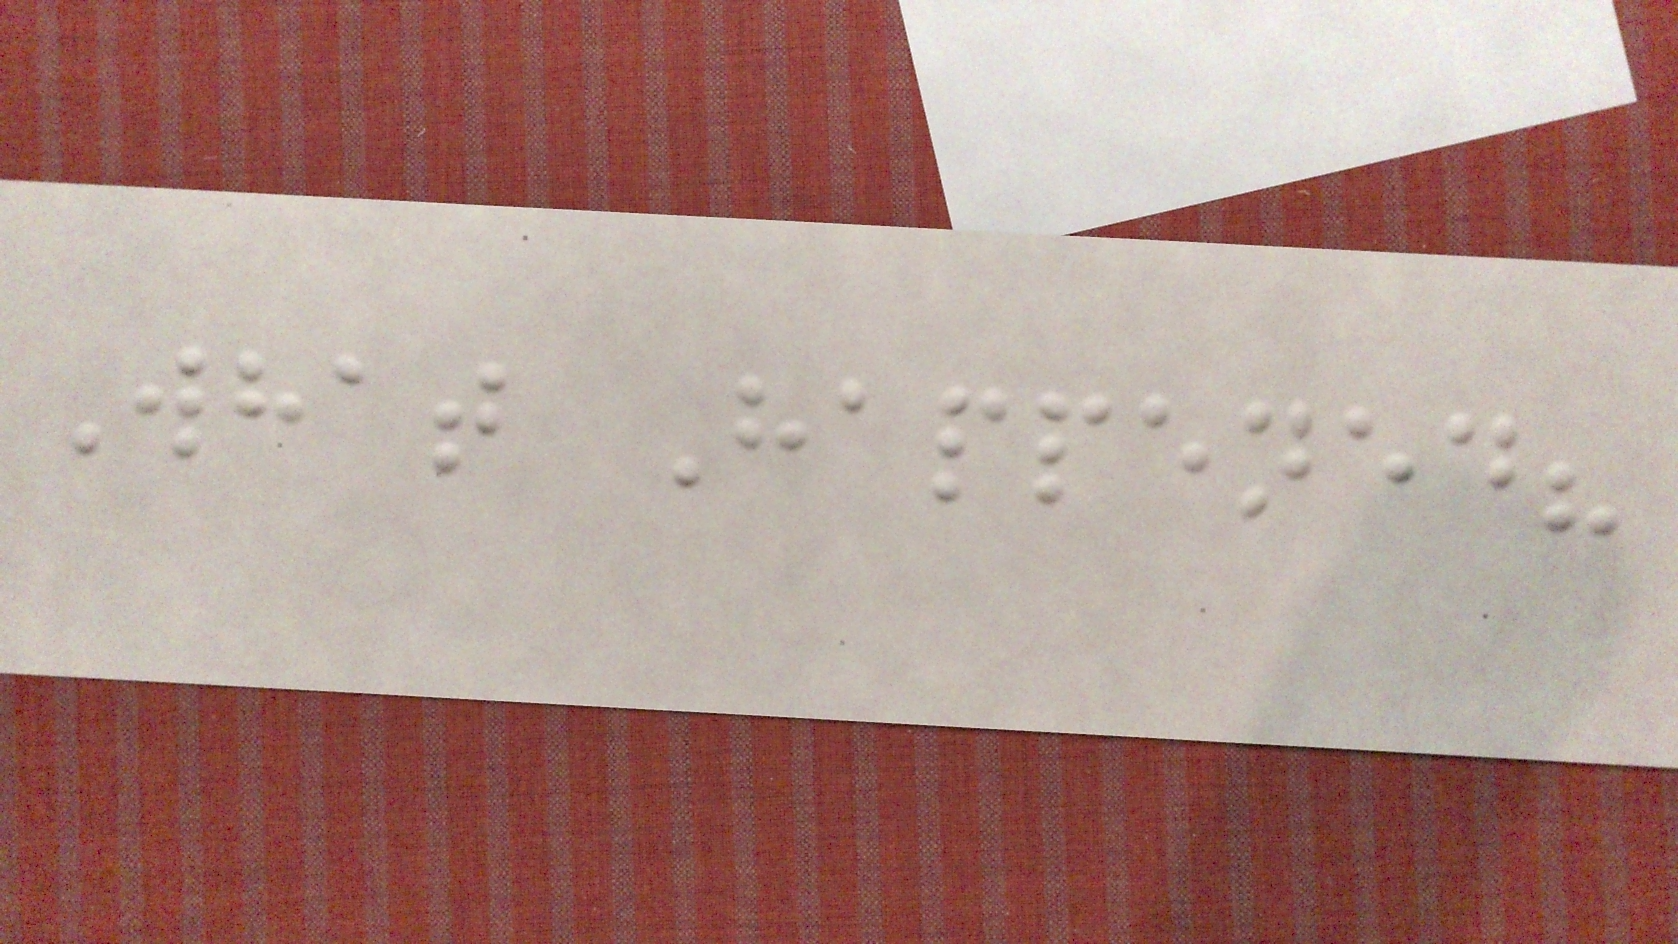What Happened?
